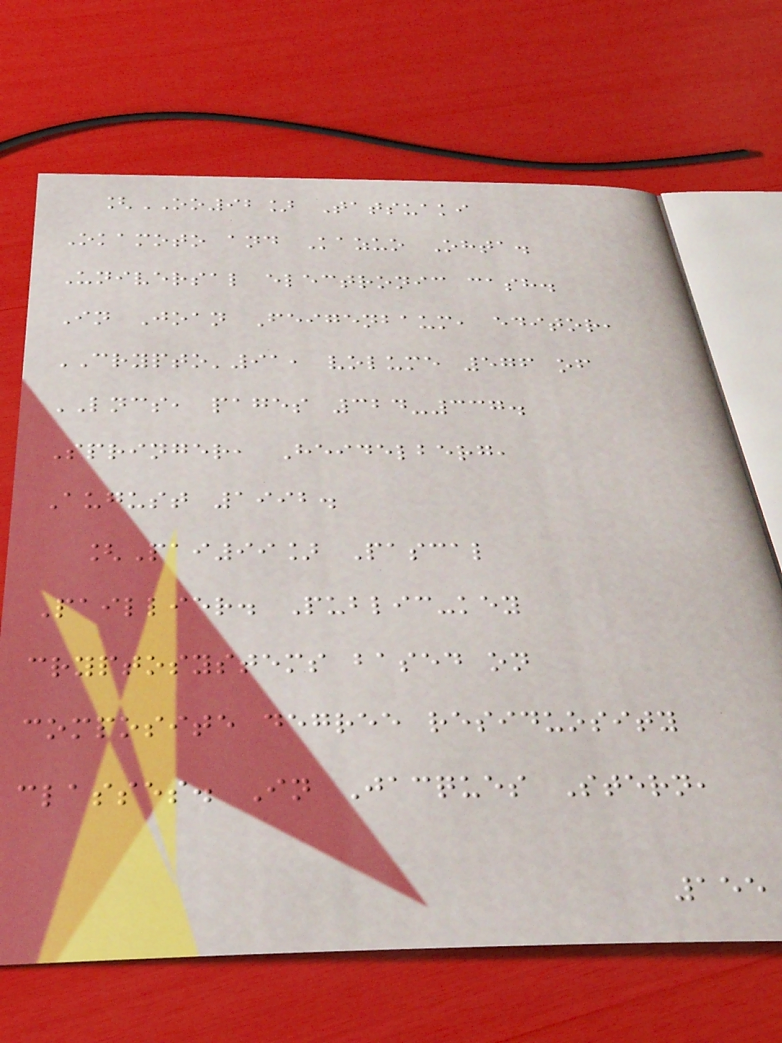[OO92] Tatsuaki
Okamoto and Kazuo Ohta.
Universal electronic cash.
In Joan Feigenbaum, editor,
CRYPTO'91, volume 576 of
LNCS, pages 324-337.
Springer, Heidelberg,
August 1992.
[Pai99] Pascal
Paillier. Public-key
cryptosystems based on
composite degree residuosity
classes. In Jacques Stern,
155
